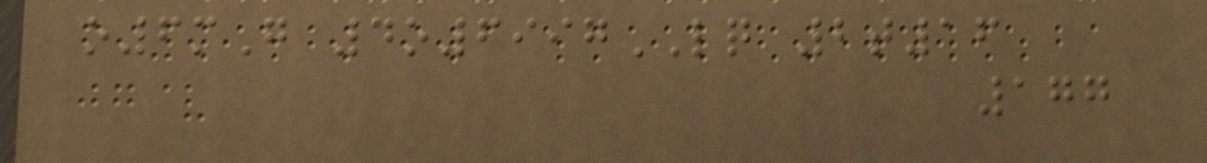o6mG 4o6997LQ 2t16
177
